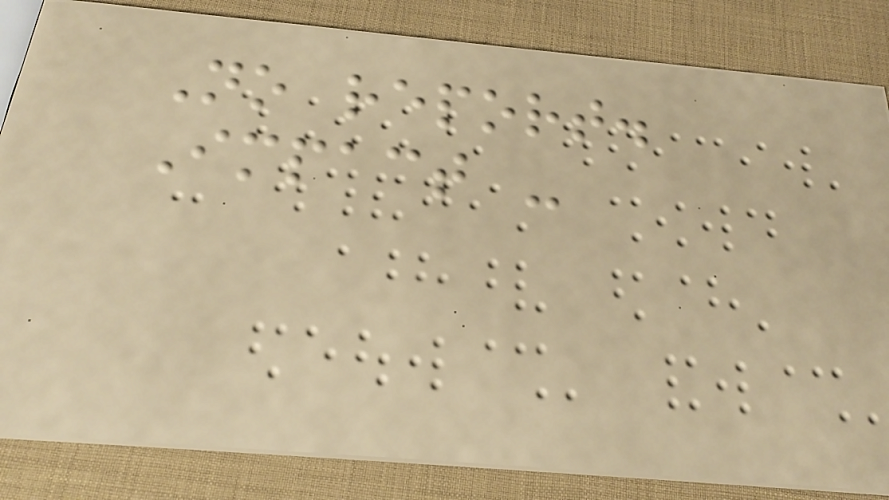No report.
Impact -
